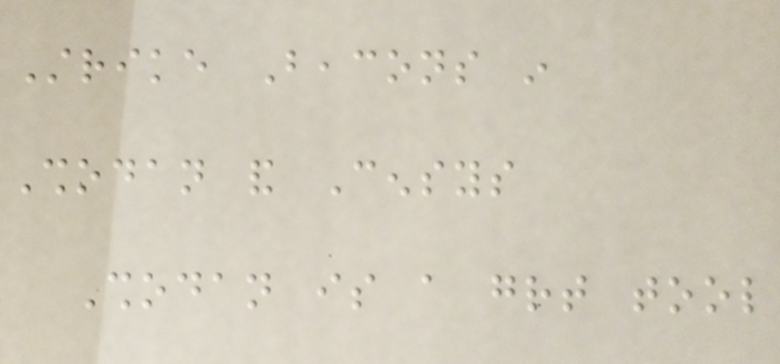Strike Beacons in
Shodan and Censys
Shodan is a great tool
